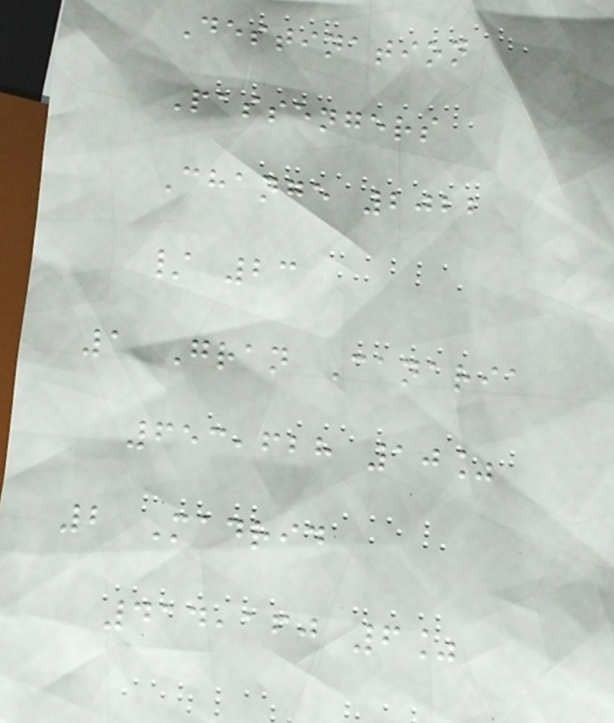Destination
Passengers
Change 2022
/ 23
1 Gran Canaria
653,628 10%
2 Madrid
414,160 6%
